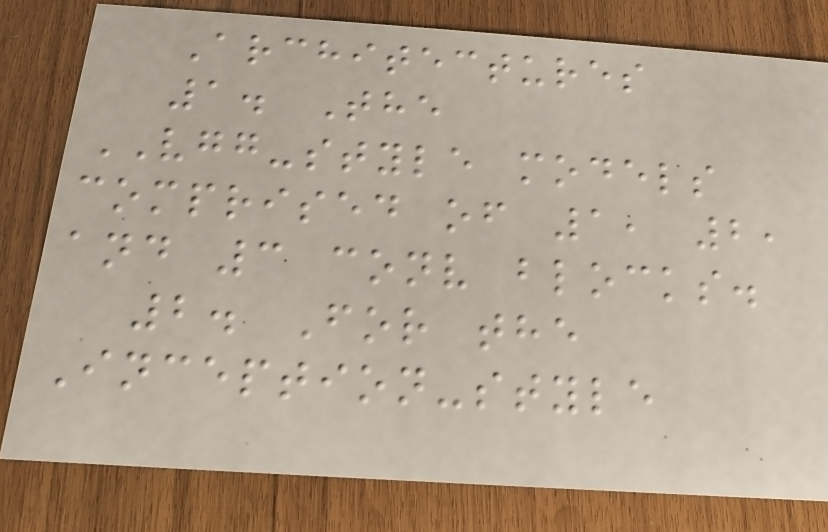Architectures
1. The
VGG-style models
comprised of 1, 2,
and 3 conv blocks.
2. For the
Inception-style
